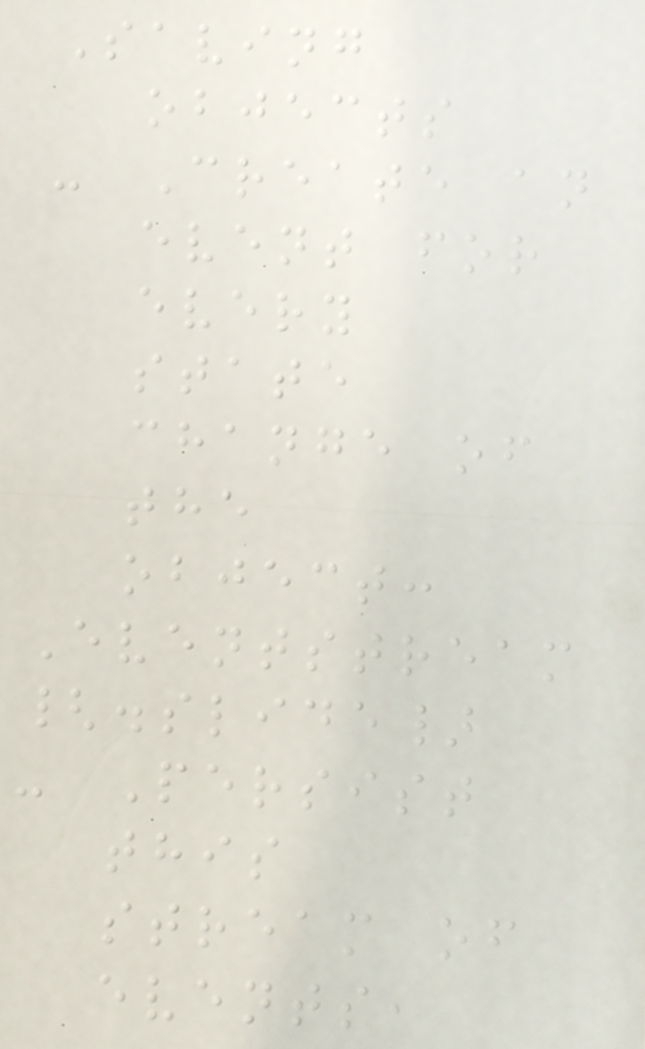Saving
objects
- Create an
event for
every
state
change of
the
object:
Eventstream
{.slide}
- Persist
this
stream of
events,
